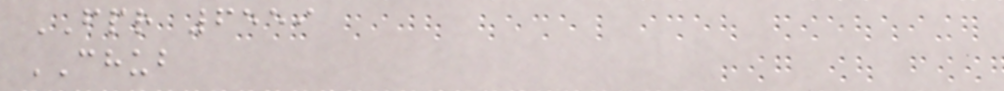FPR 6559
CHUB
